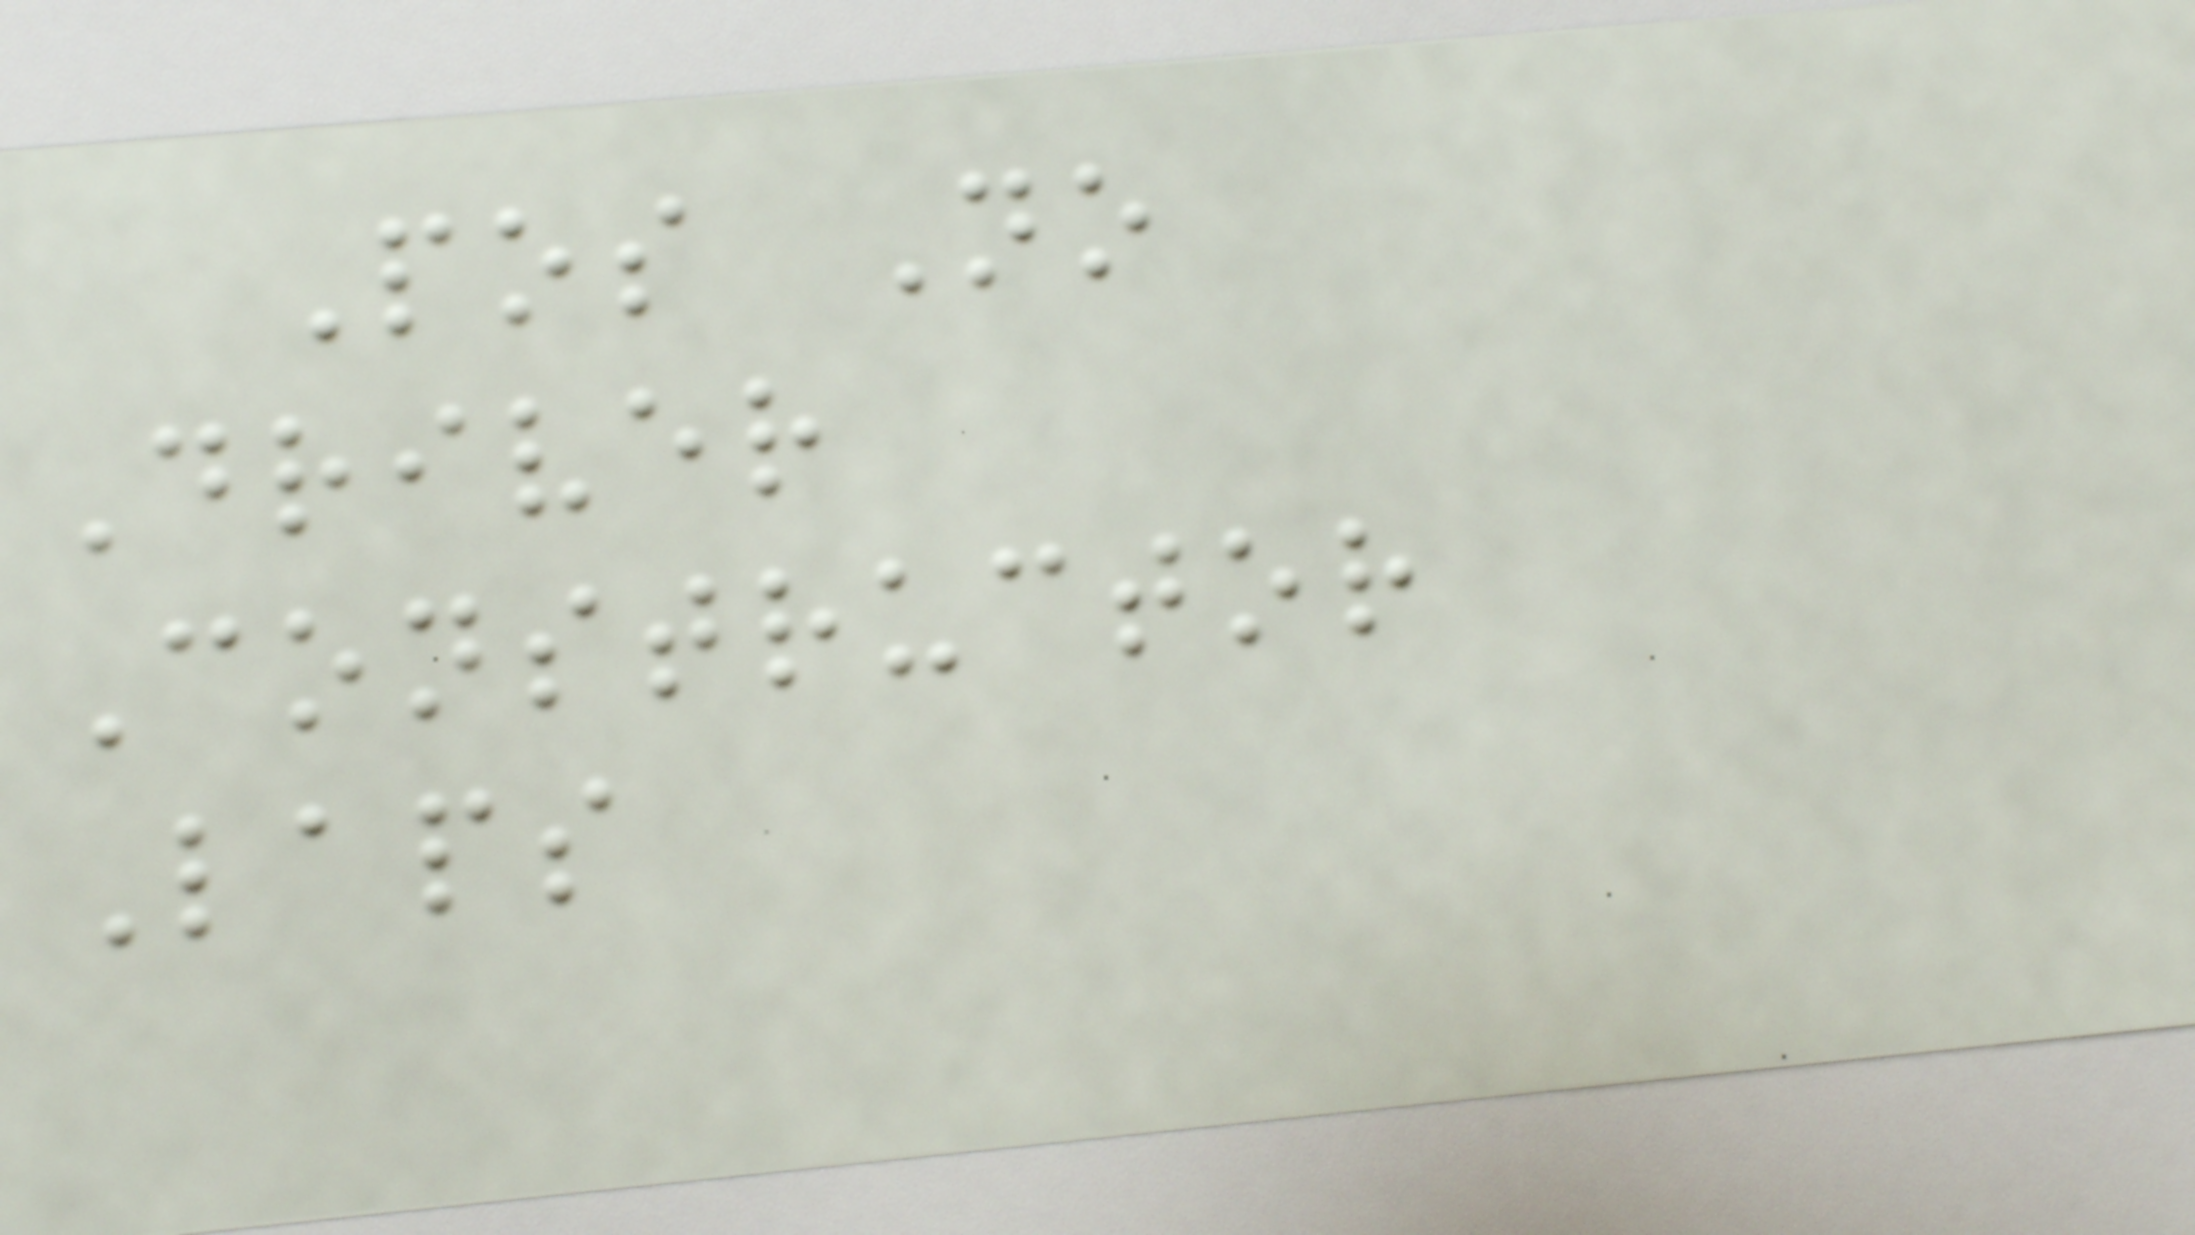Pos No
Driver
Constructor
Laps
